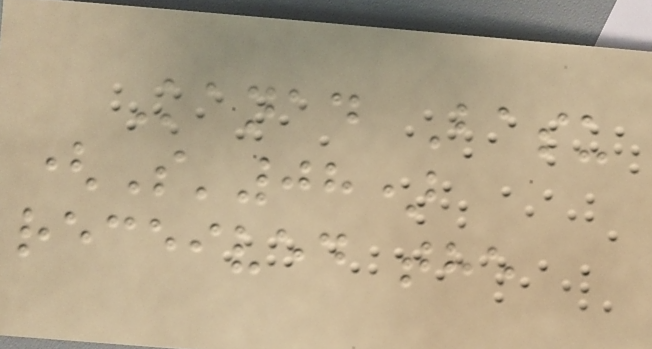Kanad Basu
(S'08)
received the
